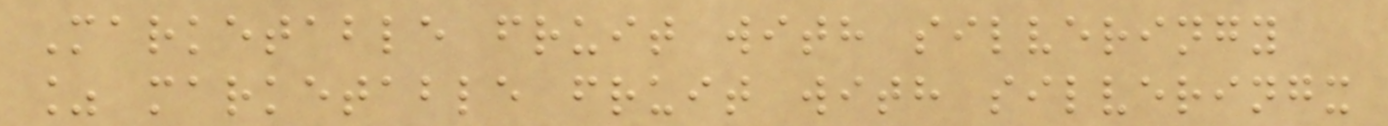Marketable fruit with silveringy
% marketable fruit with silveringx
